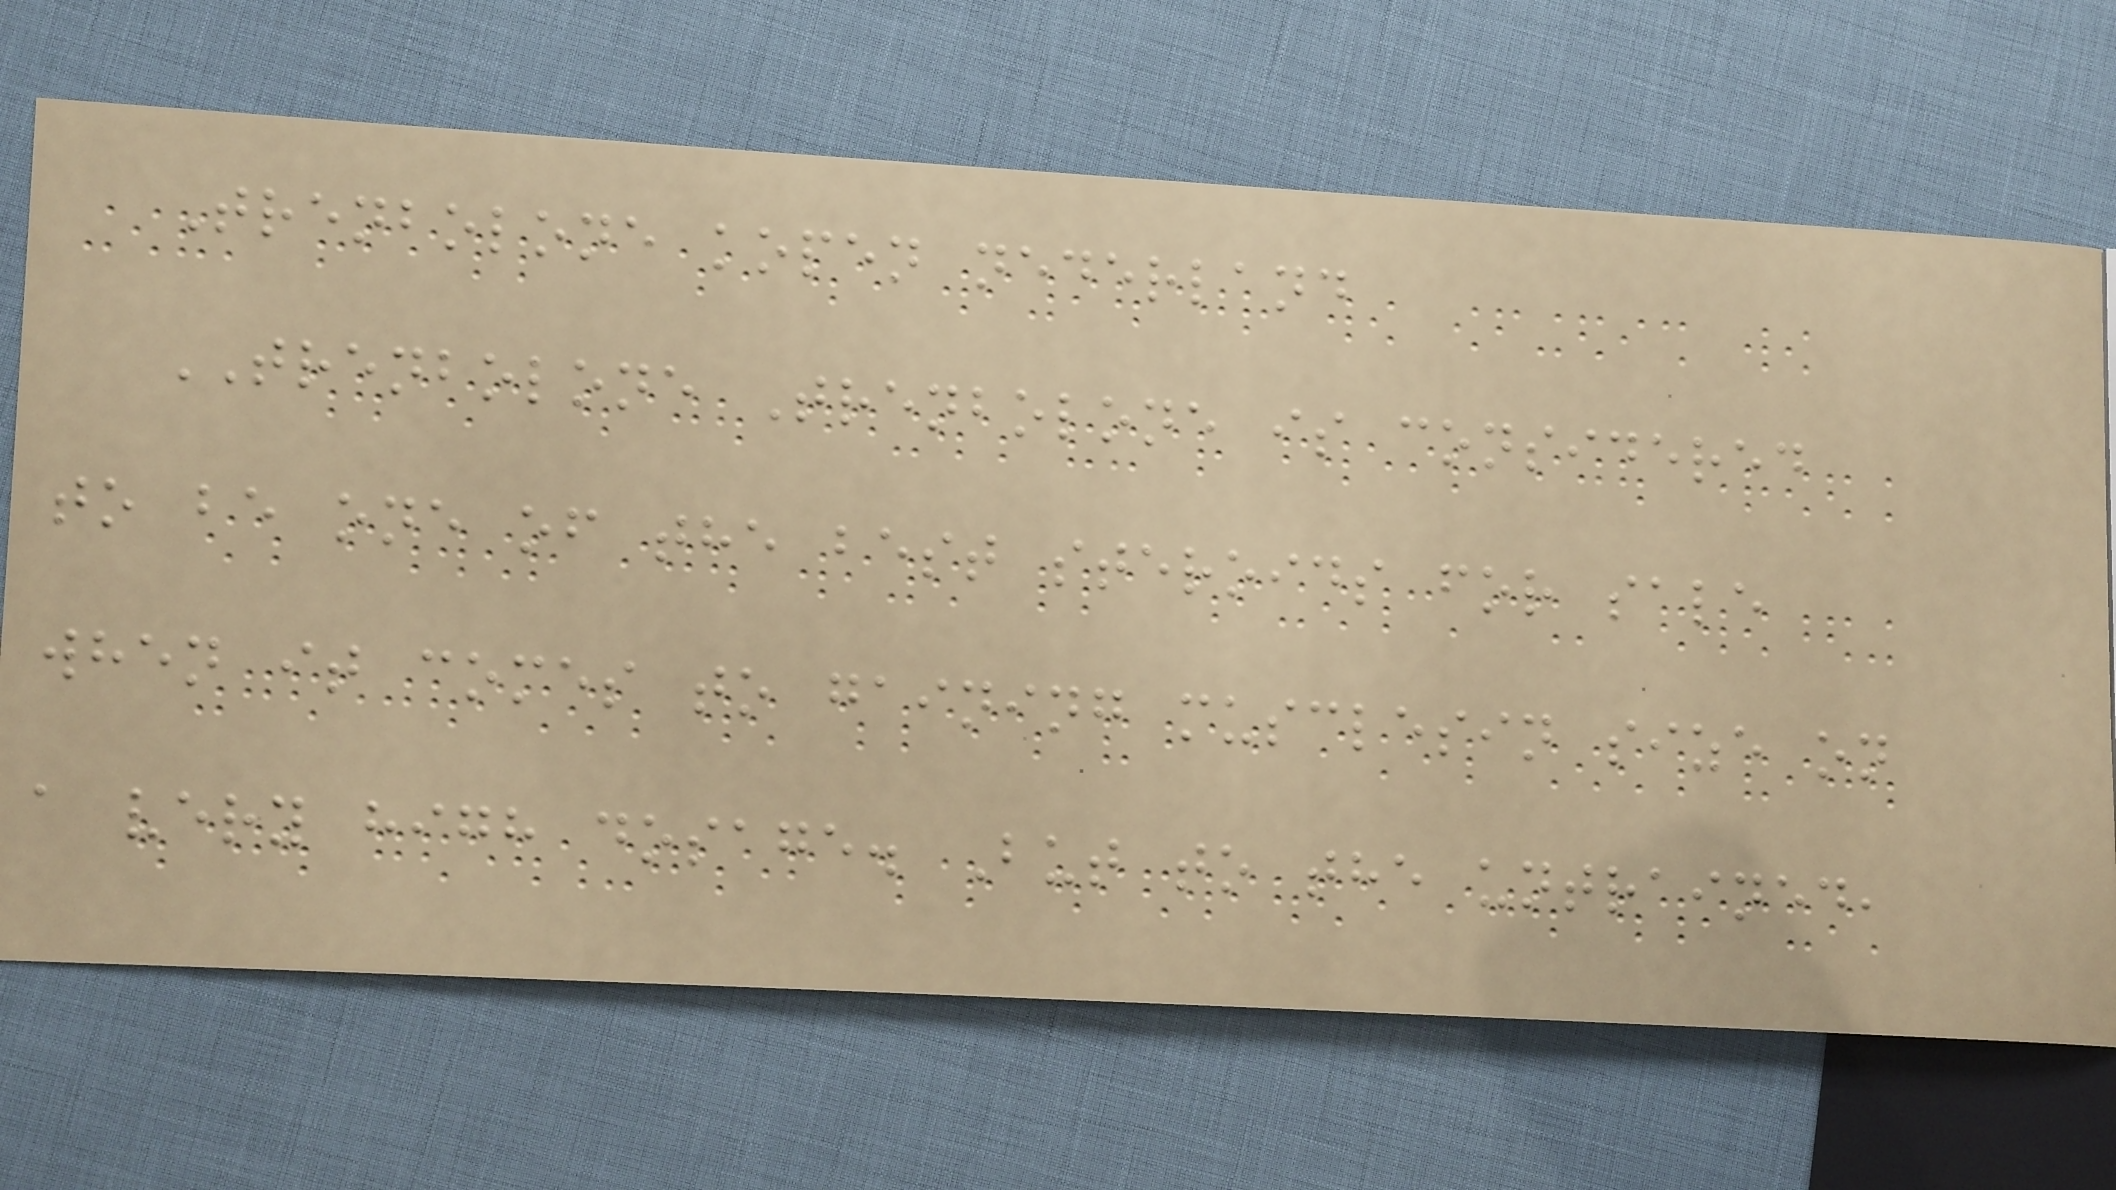Trenbolone kopen nederland
TRENBOLONE Trenbolone is considered
to be one of the best steroids for sale
when it comes to gaining musclesin size on
a very high dosage. But to the untrained,
